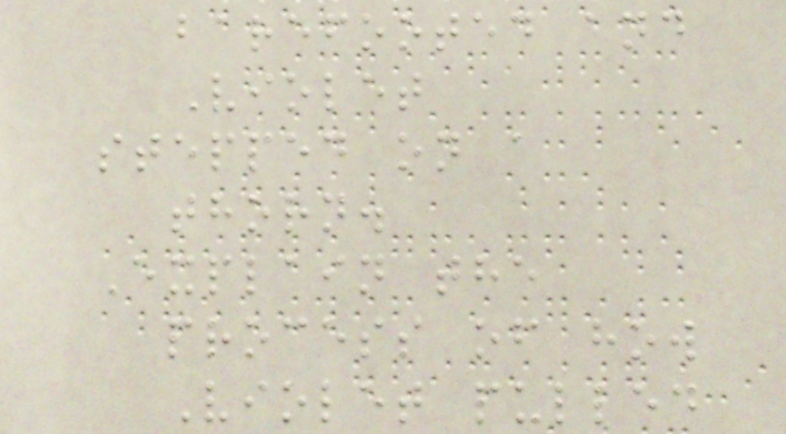barefooted and
Violet
stepped on a
thorn.
Explain the
process of how
Violet pulled
